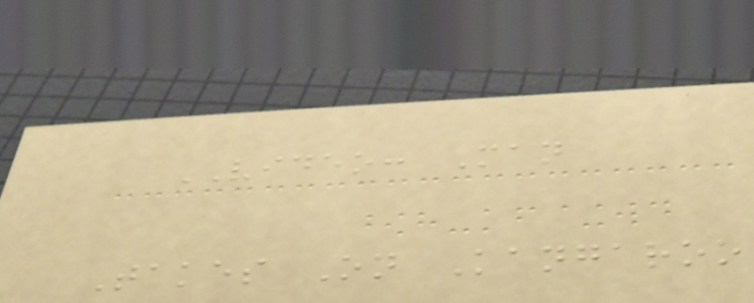VIDEO: Man
Takes On Kangaroo
